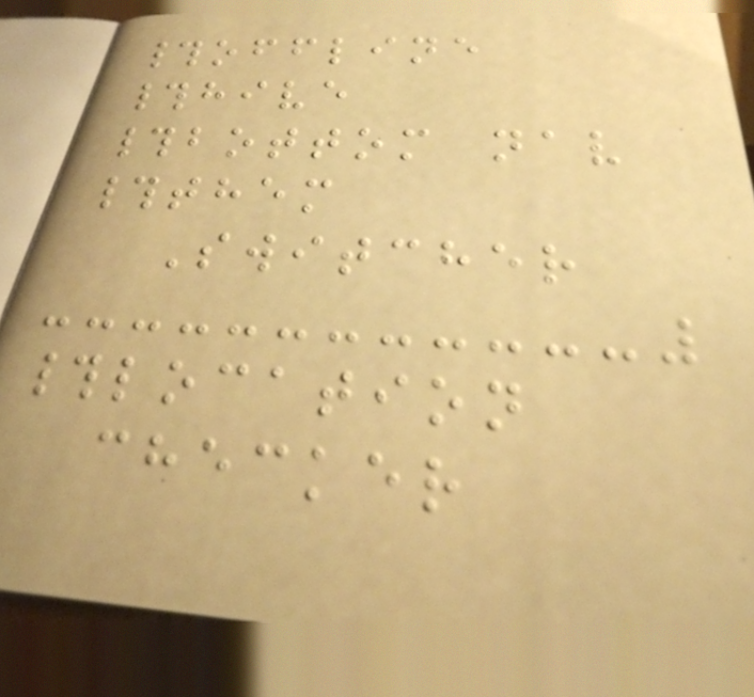#offline
#hive
#bottom nav
#them
Switcher
#location
checker
